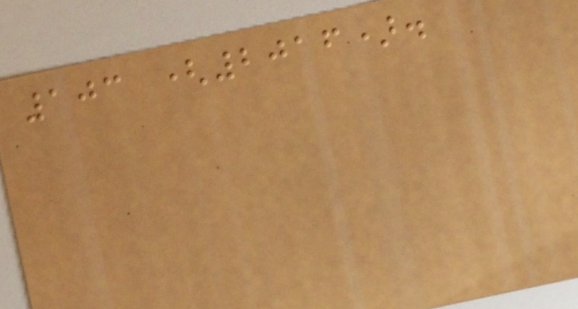103 (2016).
